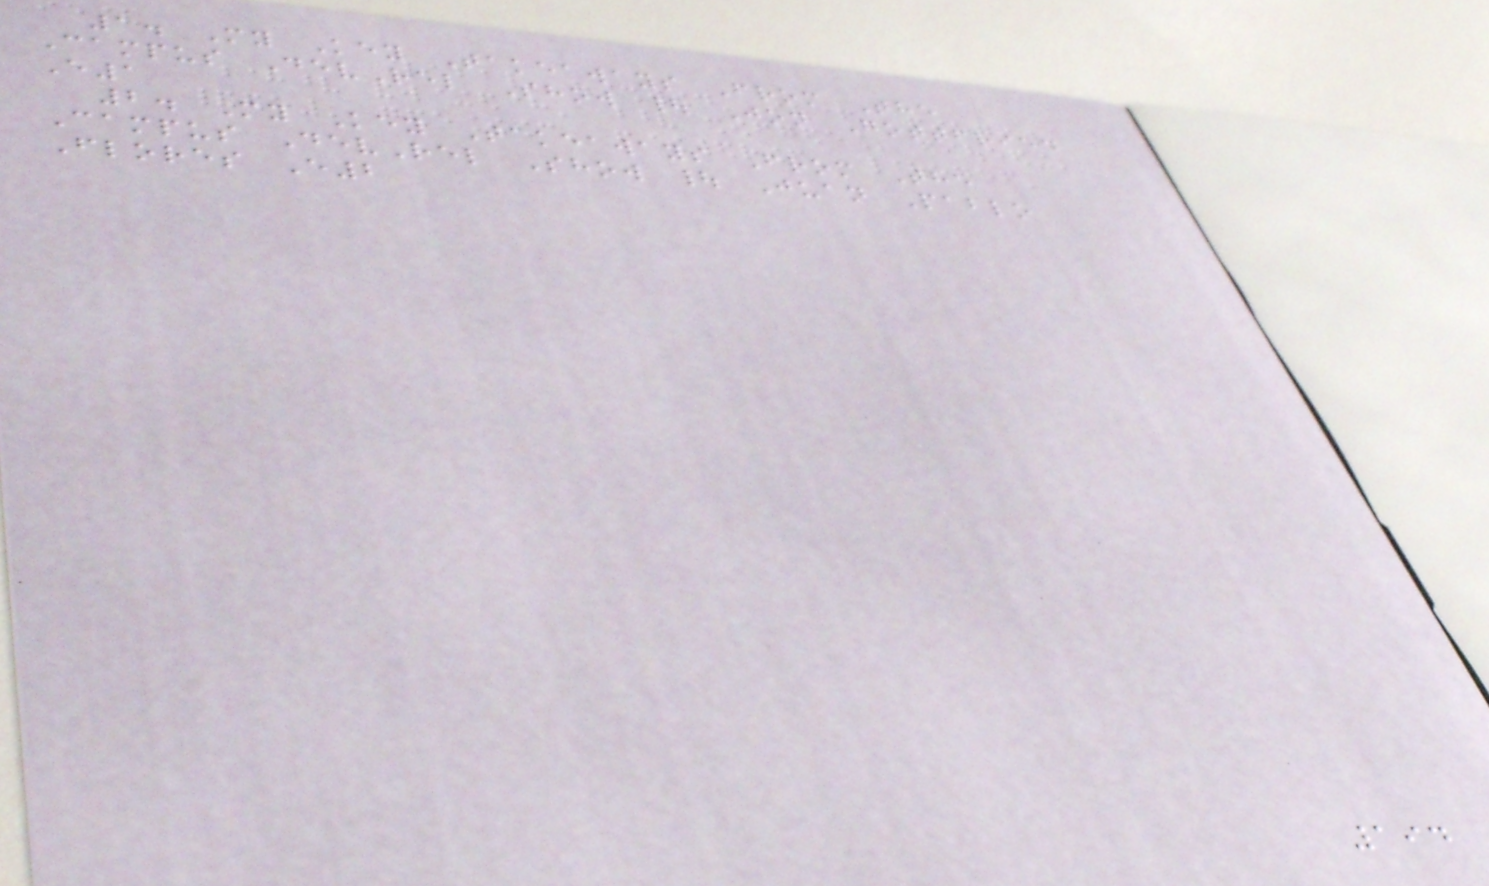1. My Key Takeaways From The
Campus DevRel Show | Jon Gottfried
E1
2. My Key Takeaways From The
Campus DevRel Show | Juan Pablo
Flores E2
194
